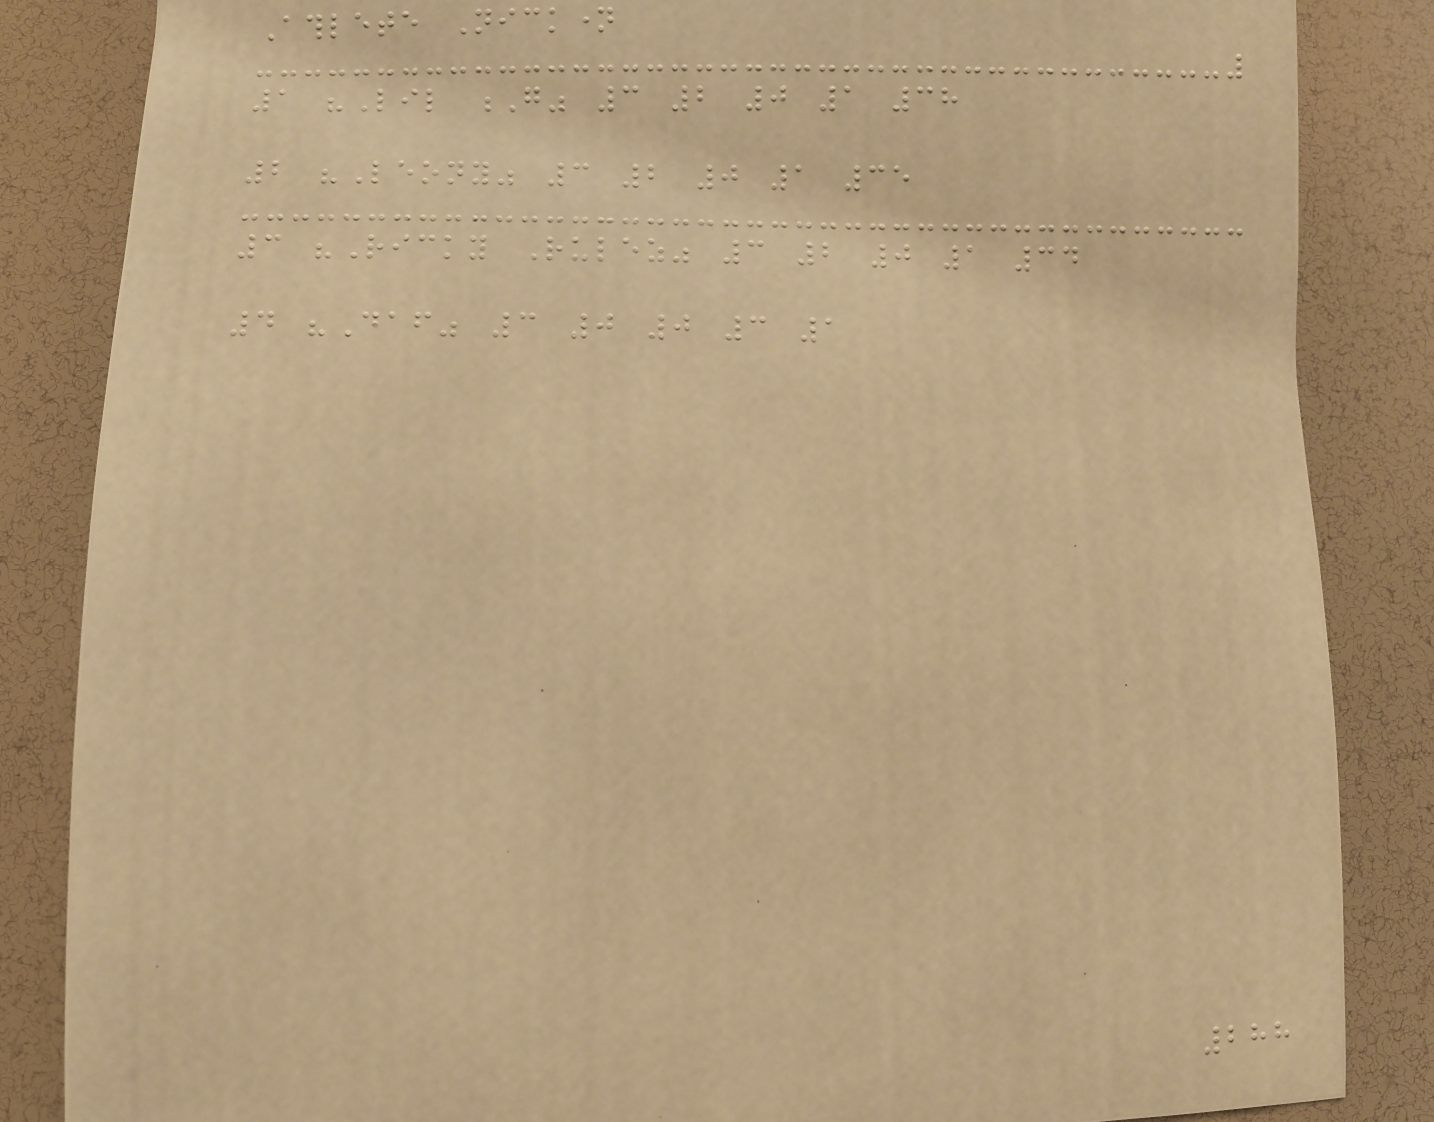Athlete Nickname
1 "Lil G" 3 2 0 1 38
2 "Leony" 3 2 0 1 35
3 "Ricky Rulez" 3 2 0 1 34
4 "Daf" 3 0 0 3 1
288
